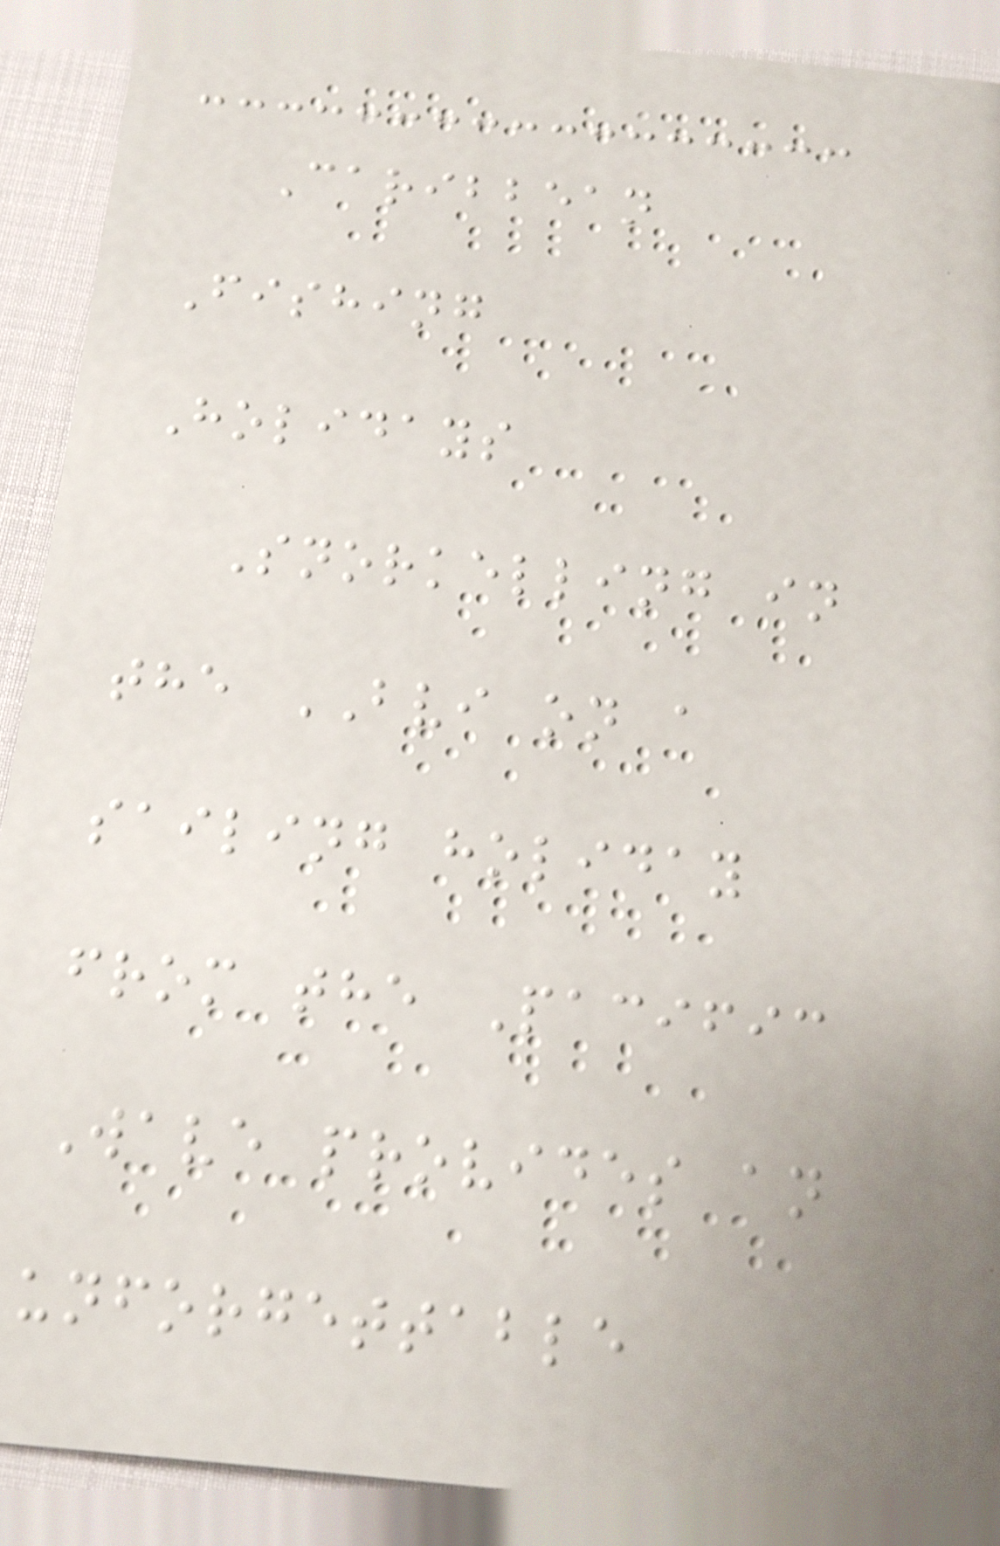Caribbean
Fishing
Holidays
Snorkelling in
the BVI on a
sailing holiday
from the Pacific
Wave provides an
unforgettable
